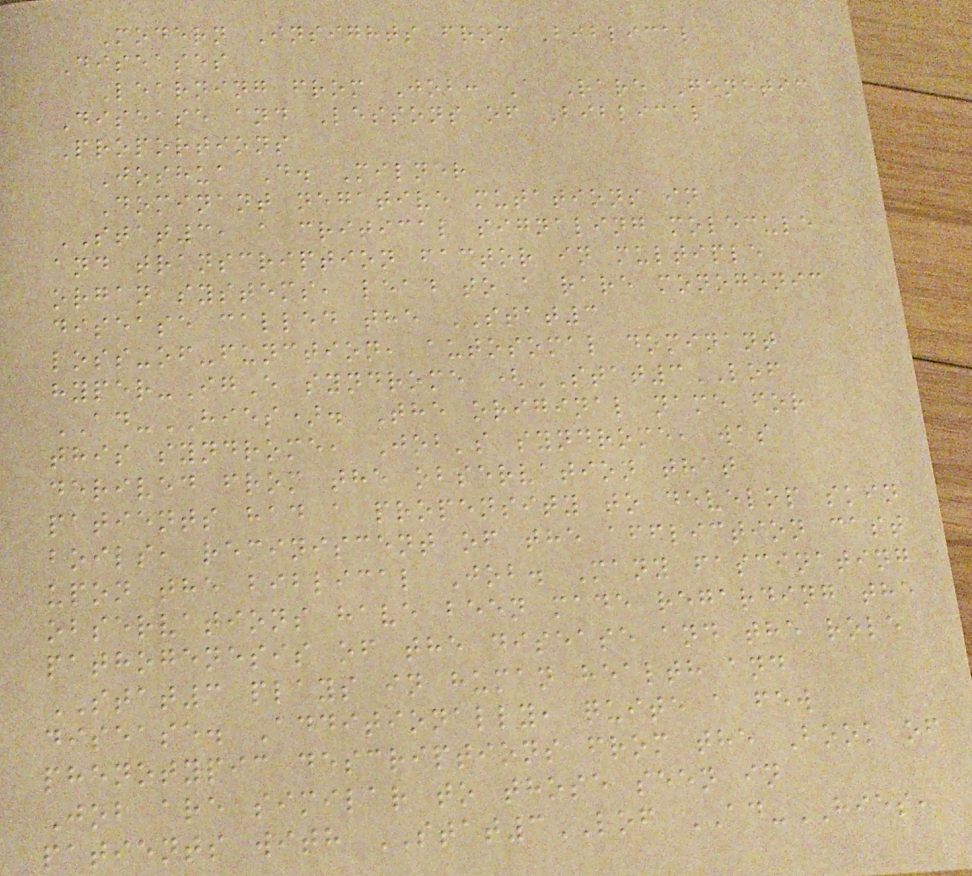Modern Insights from Biblical
Diseases
Learning from Job: A Rare Genetic
Disease and Lessons of Biblical
Proportions
Joshua D. Milner
Dominant negative mutations in
STAT3, a critical signaling molecule
and transcription factor in multiple
organ systems, lead to a rare monogenic
disease called the STAT3
loss-of-function, autosomal dominant
hyper-IgE syndrome (STAT3LOF
AD-HIES). The original name for
this syndrome, Job's syndrome, was
derived from the observation that
patients had a propensity to develop skin
boils, reminiscent of the affliction cast
upon the biblical Job. Many fascinating
observations have been made regarding the
pathogenesis of the disease and the role
STAT3 plays in human health and
disease. Additionally, quite a few
phenotypic descriptions from the Book of
Job are similar to those seen in
patients with STAT3LOF AD-HIES,
